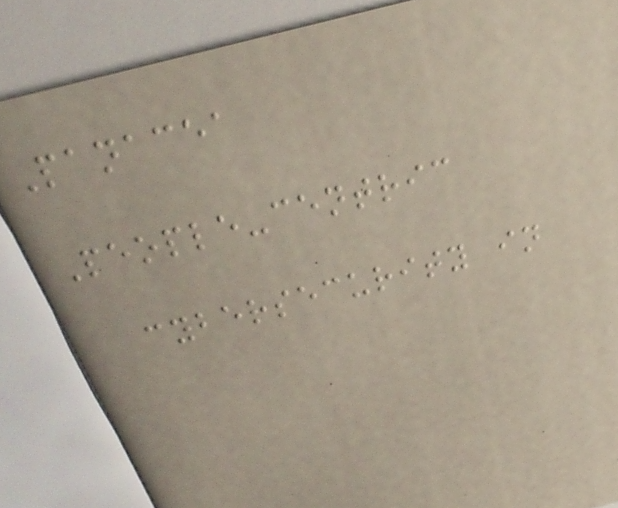Panacea
People-centric
cybersecurity in
